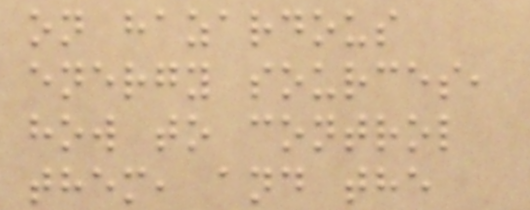on hazardous
energy sources,
how to control
them, and the
